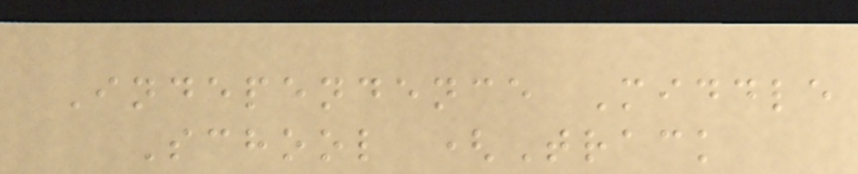Independence Middle
School (Track
